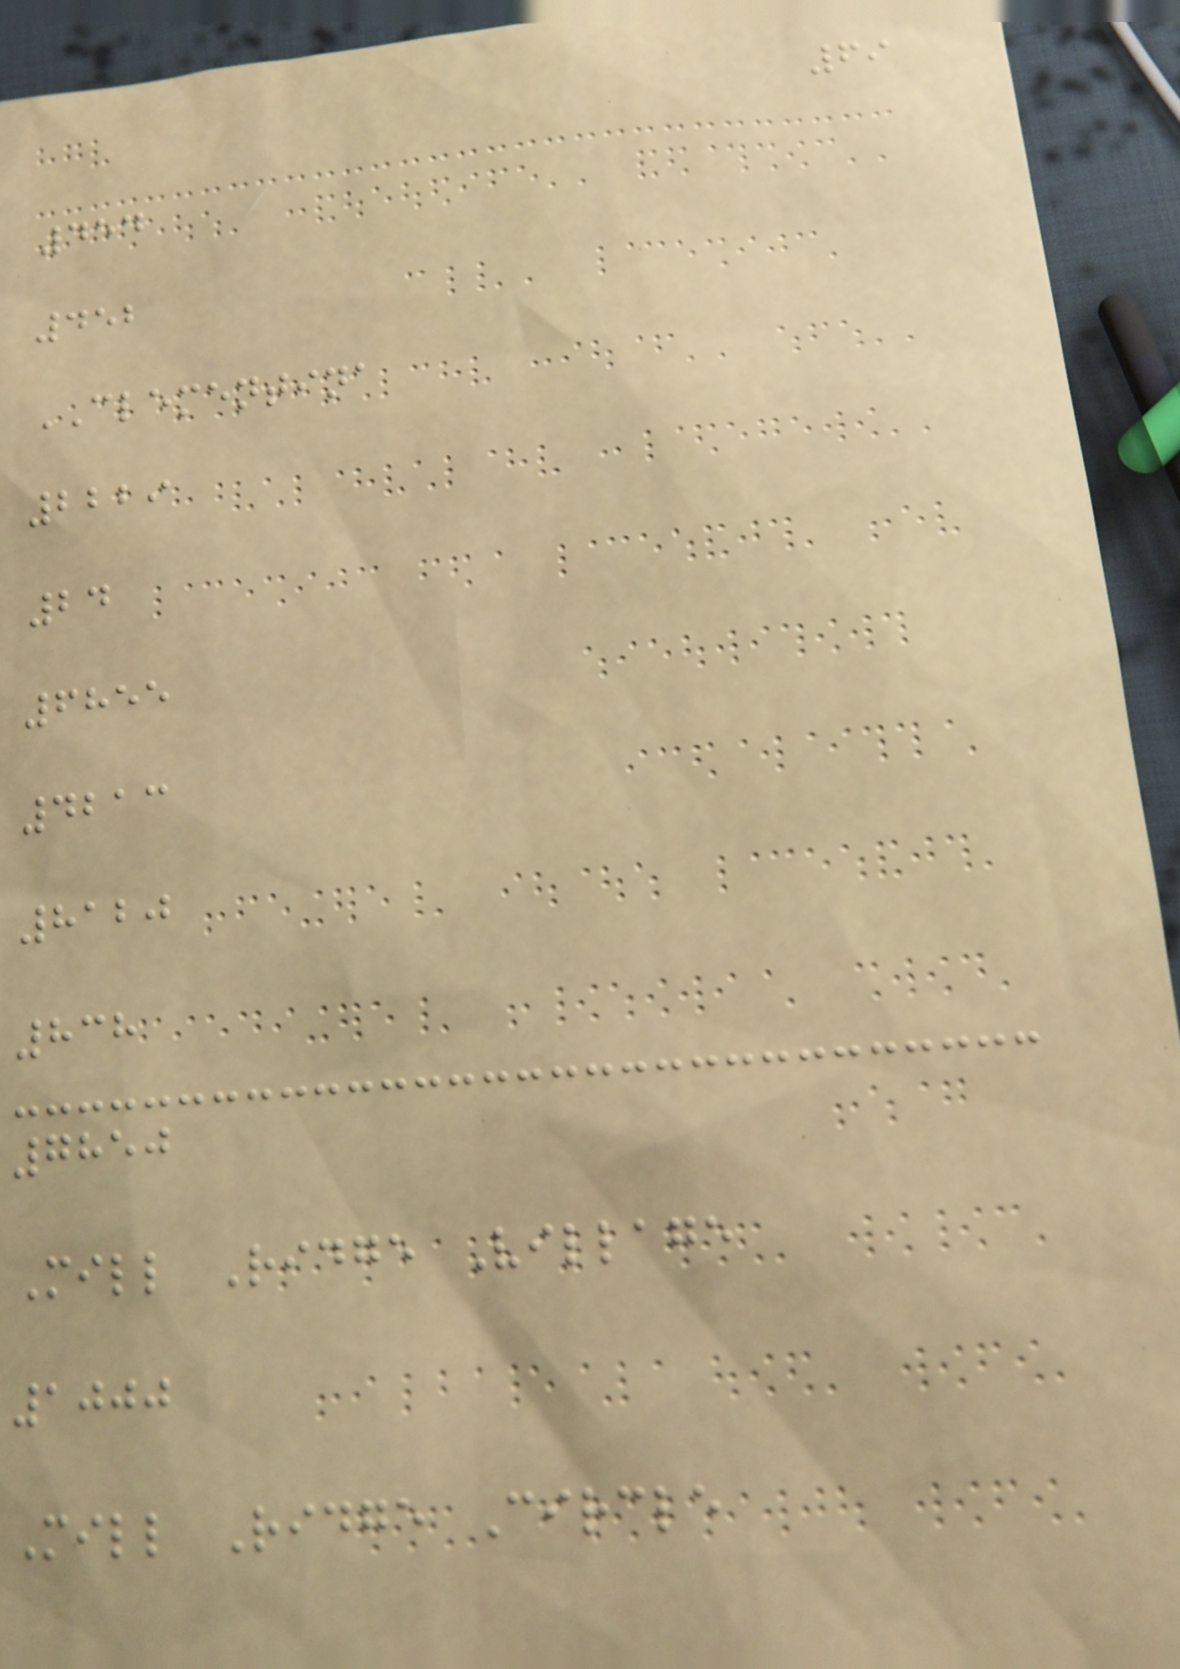69
454
452
CLEMENTINA
2229
24
6855
4213
8120
838
7850
Mill Ridge Village
1000
Mill Ridge Circle
